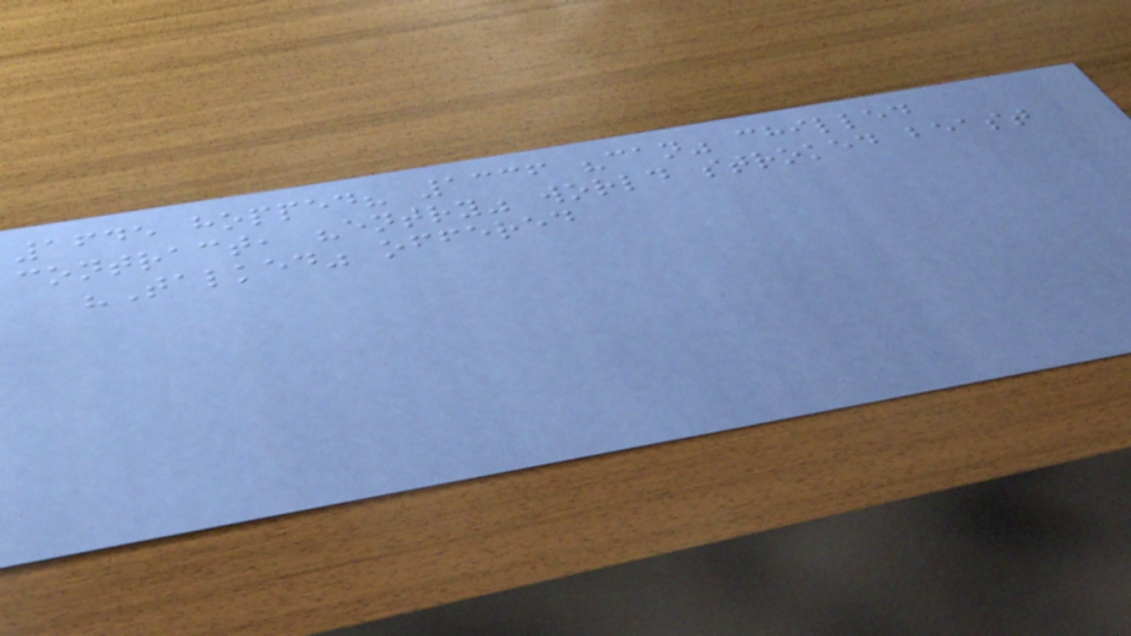1645 hopped? 1336 "can" chilled
contract, "entry" world stroked beast
"Talked" offered
